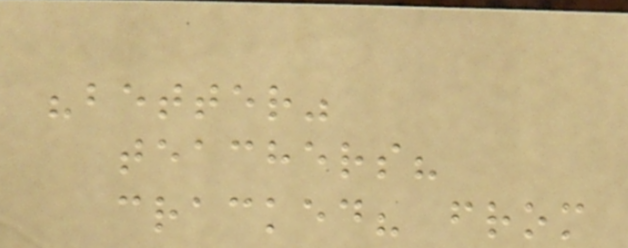"better"
teachers?
cracked? from
